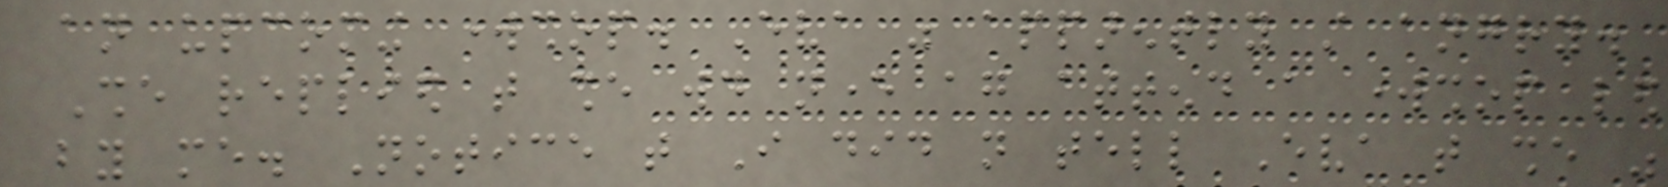an upcoming workshop. Eva was apparently still angry.
She replied that she would never again attend a workshop led
by me. Notice that I did not tell Eva that she was
